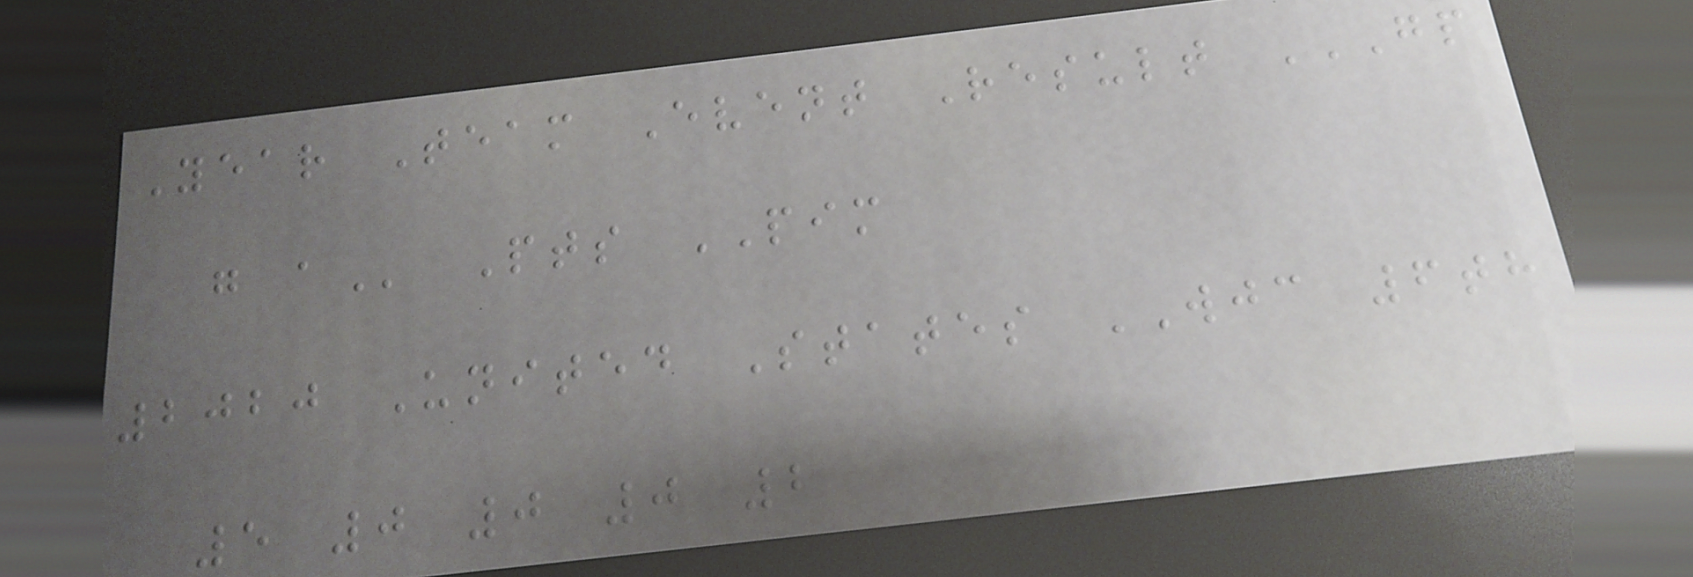Year Team Event Result GP
G A Pts PIM
2020 United States WJC 6th
5 0 0 0 2
